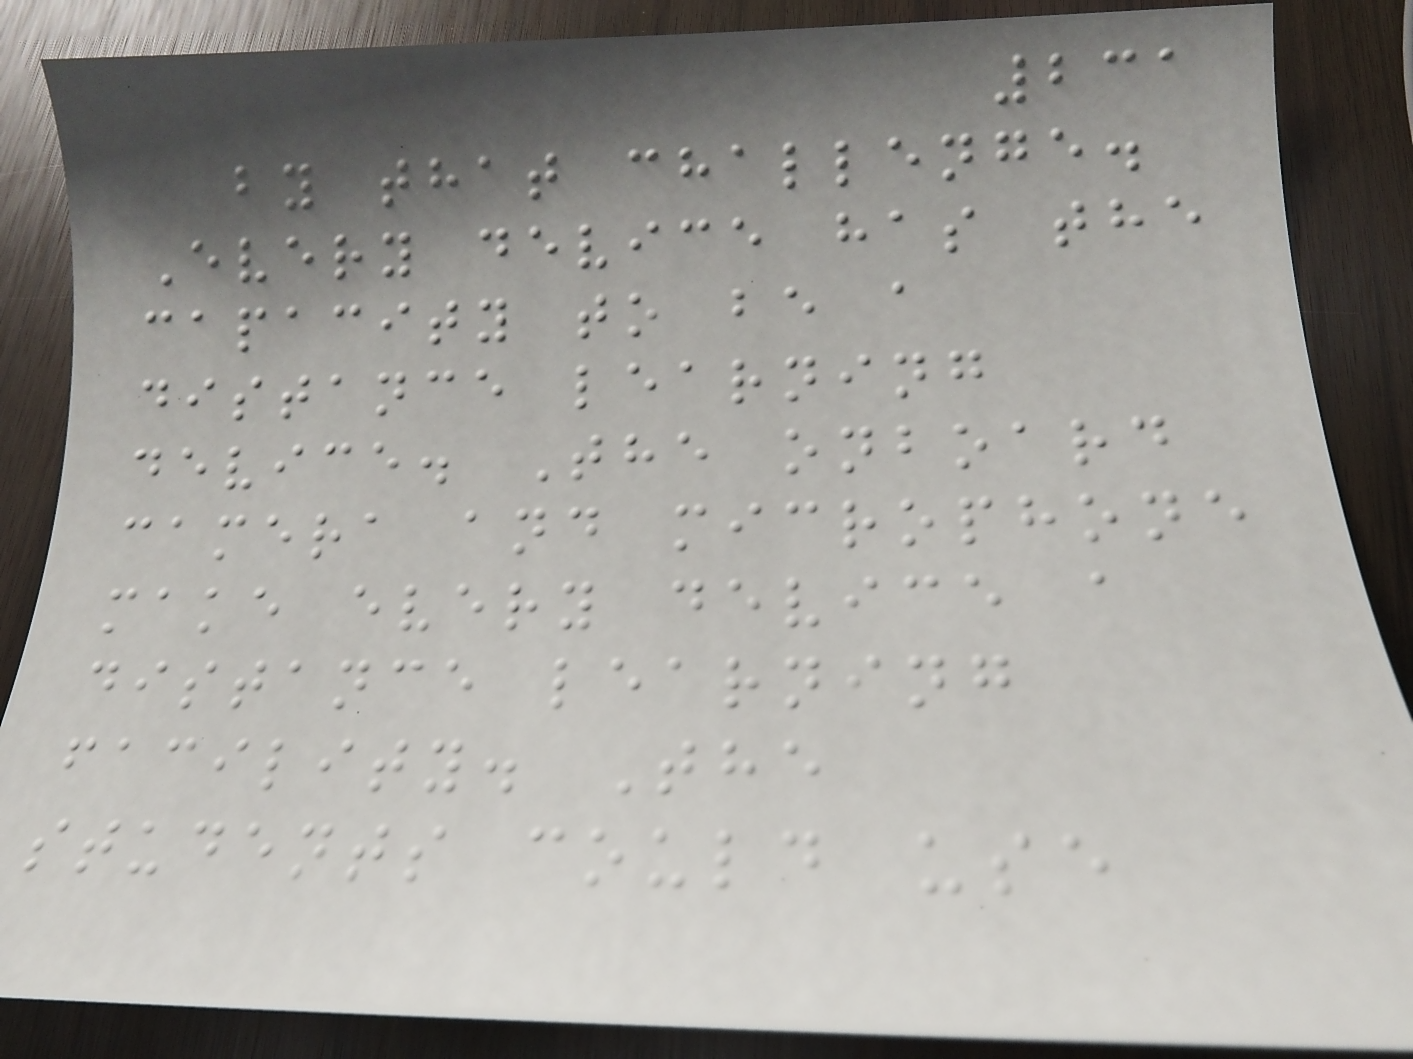231
by that challenge.
Every device has the
capacity to be a
distance learning
device. The onboard
camera and microphone
make every device a
distance learning
facility. The
students could use
